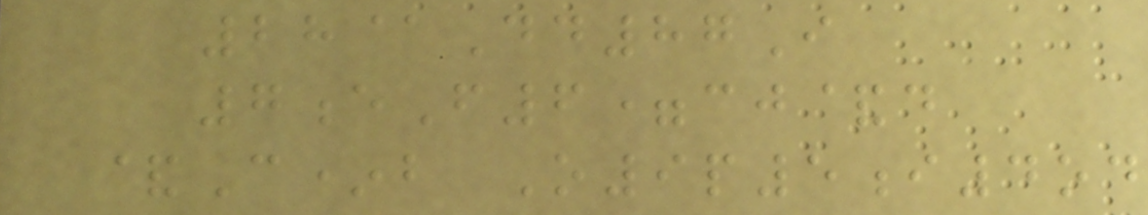28@Dd87I
7eF6=cj&d
&C*b O9p5i4od
